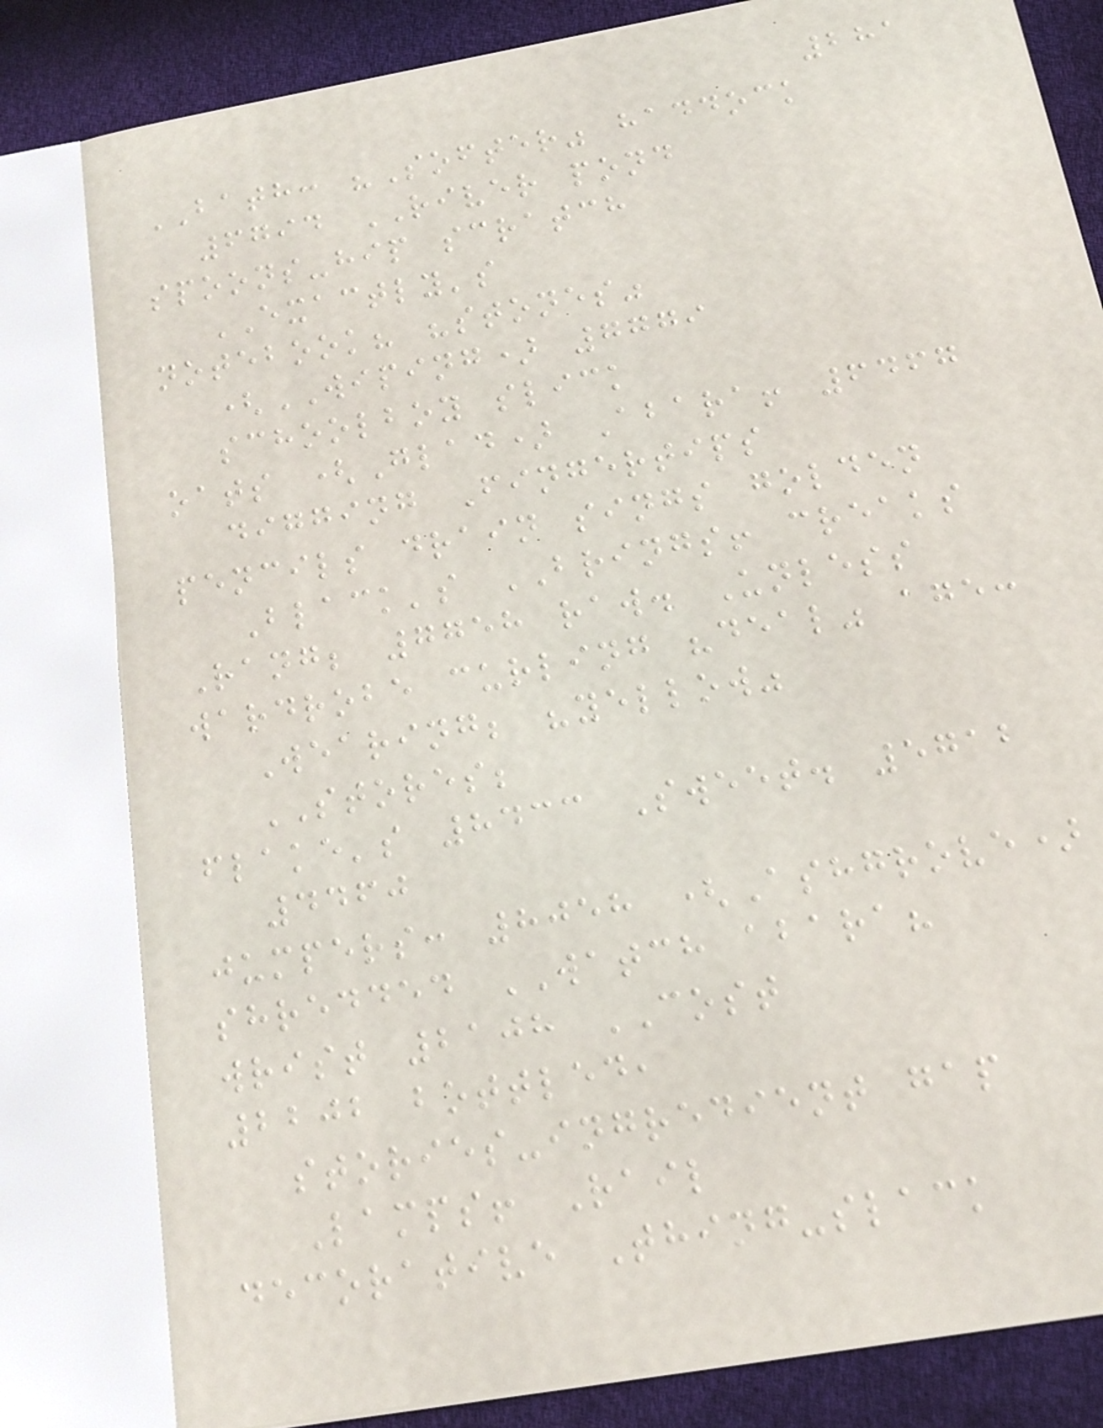281
BATH: "Softer" haddock
6794 RIVER pond
spoons-hip scratch
EXACTLY's
notebook? "stones"
(WIPING) 7779
schoolboy slick
oats (Glad) Abara! 6467
digging Fingertips
pencils drain sings golden
Black's BRINGS! creaks
Rang; 7758 raw. Unless
wardrobe curling "deal" age:
Wearing; "yellow"
STORES;
flake's 8433 Sweet. 5712
4460
jumpers: 8058 (Ashgrove)
shredded WATCH abara?
wrist 2108 COST
2202 bottled,
stories-ingredient gap
Lamps! Rail
decorative Thing-slack
